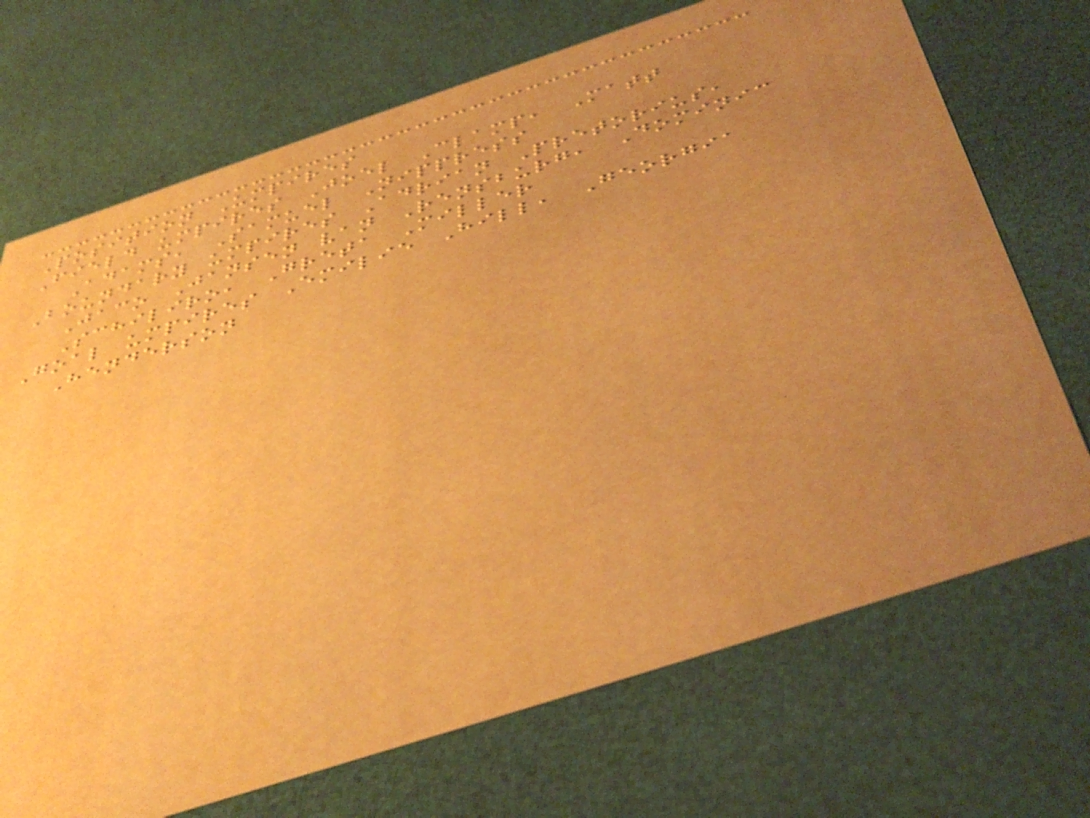Position Umpires
Field umpires Joel Clamp, Matt
Adams, Samuel Nippress
Boundary umpires Adrian Pretorius,
Jaco Jansen van Rensburg, Dominic
Schiliro, Greta Miller
Goal umpires Emilie Hill, Georgia
Henderson
